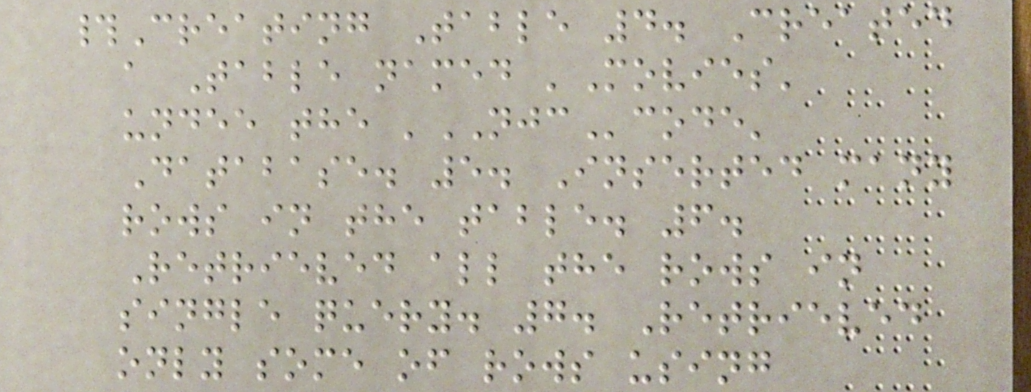#Creating Table 4. Created
a Table named 'Movies'
undee the 'NJCcode'
Database. 5. Inserted many
rows in the table. 6.
Retrieved all the rows in
single query. 7. Retrieved
only some of rows using
